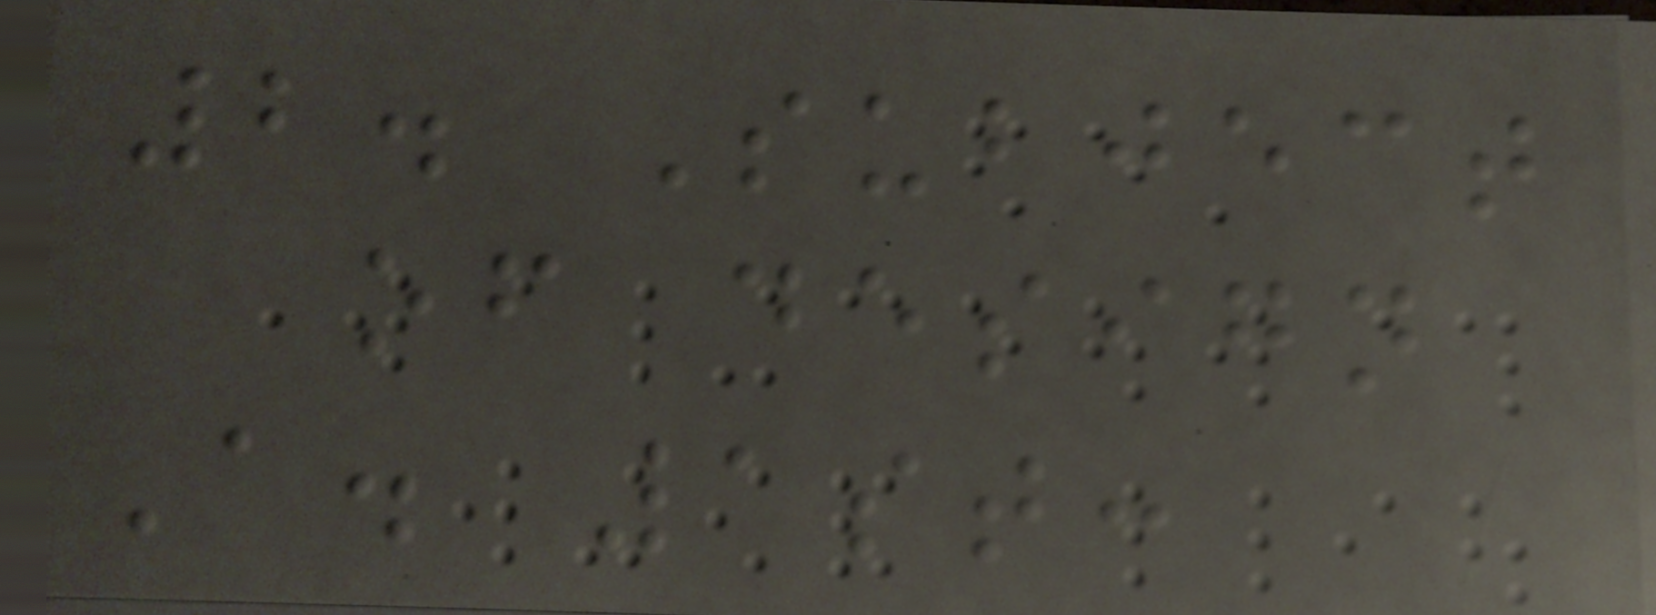2. Subject
of design
A. 1st:
